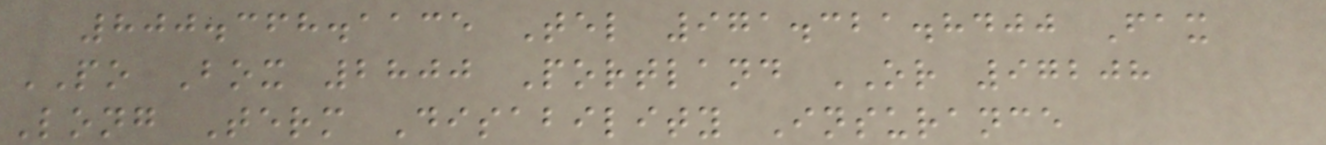800.368.1135 Tel 971.321.8400 Fax
PO Box 2800 Portland OR 97208
Long Term Disability Insurance
